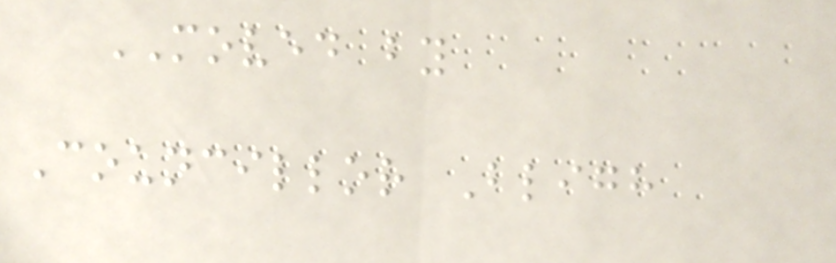MOVED by
Councillor Bligh
